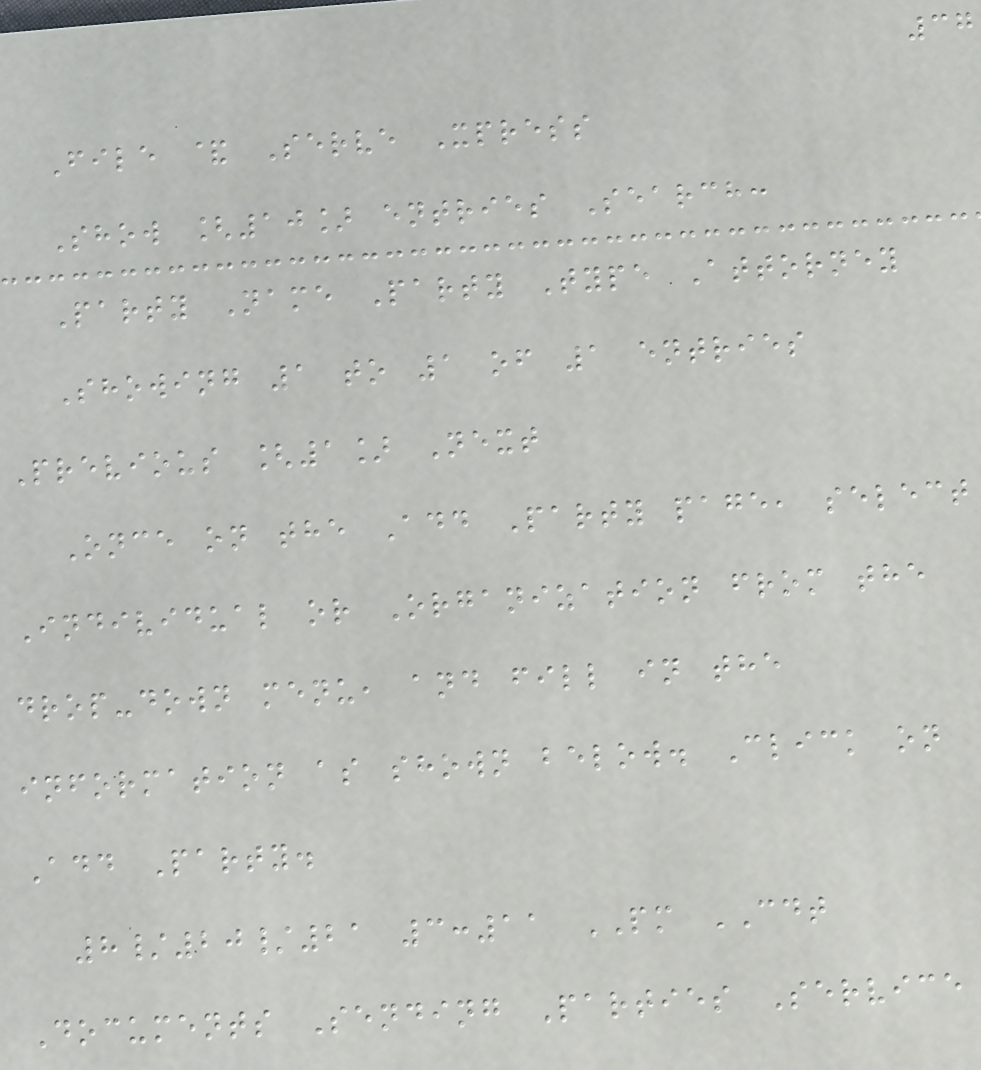37
File & Serve Xpress
Show [10] entries Search:
Party Name Party Type Attorney
Showing 1 to 1 of 1 entries
Previous [1] Next
Once on the Add Party page, select
Individual or Organization from the
drop-down menu, and fill in the
information as shown below. Click on
Add Party.
8/20/21 3:11 PM CDT
Documents Sending Parties Service
